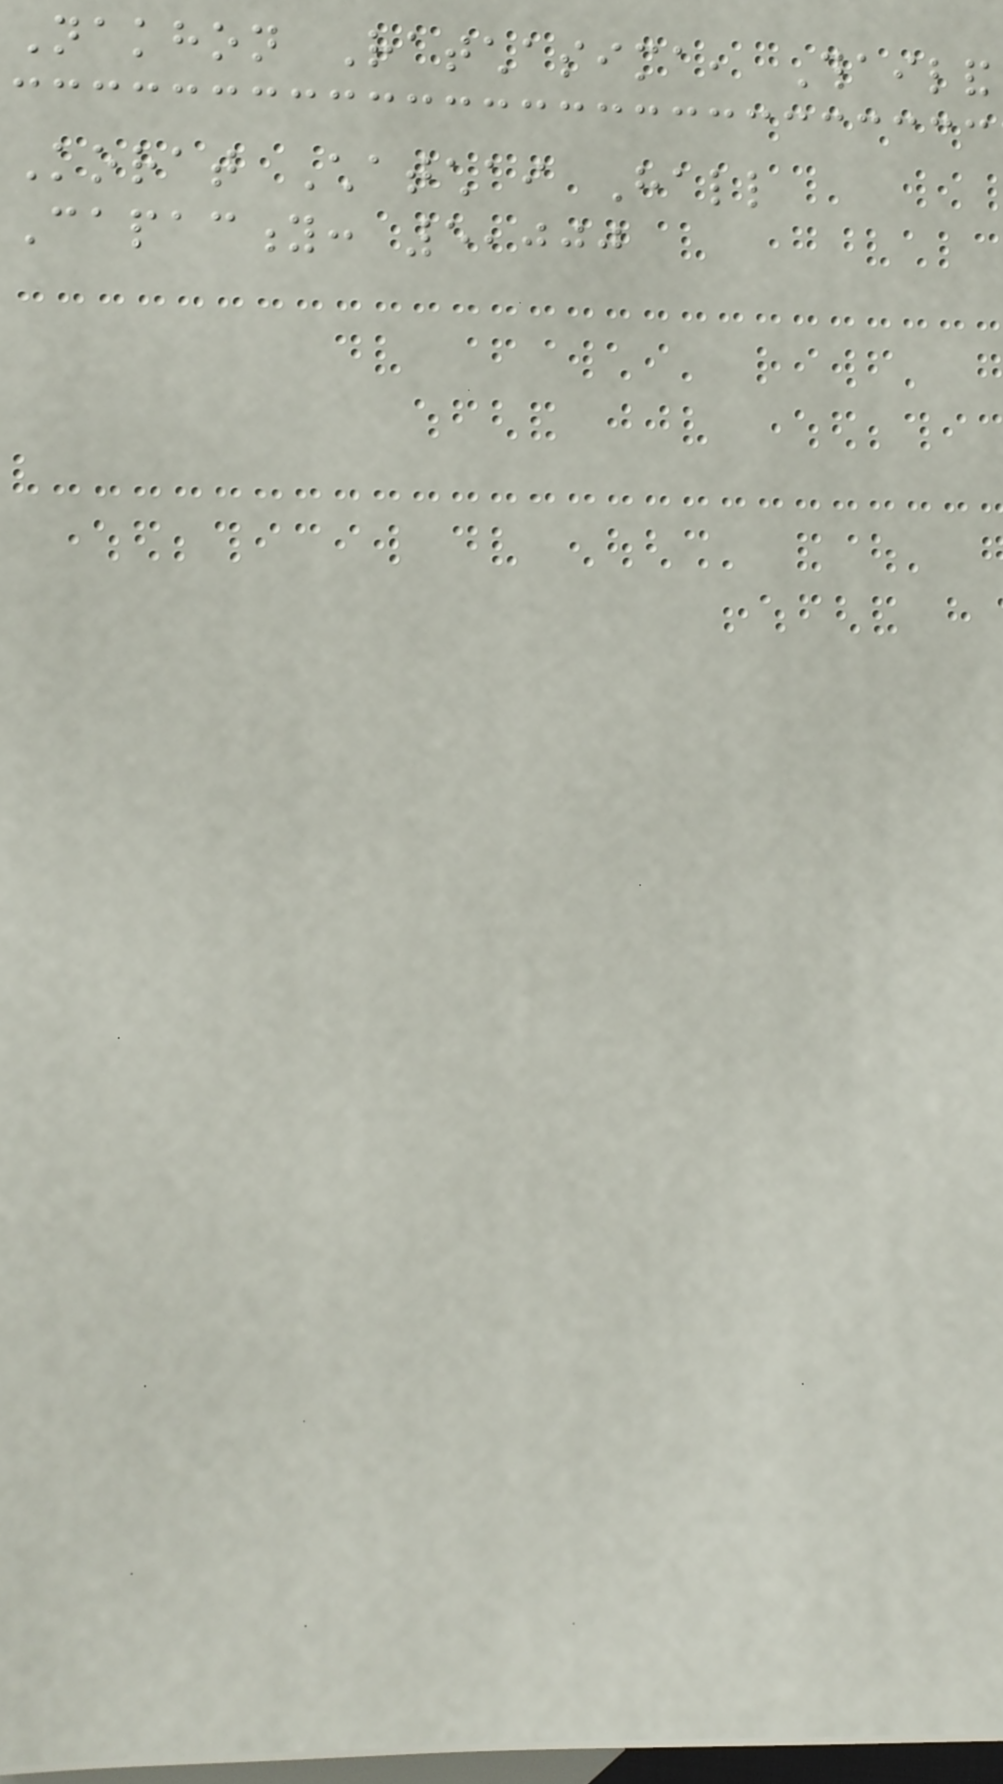Nakhon Ratchasima, Thailand
Korat Chatchai Hall
Capacity: 5,000
